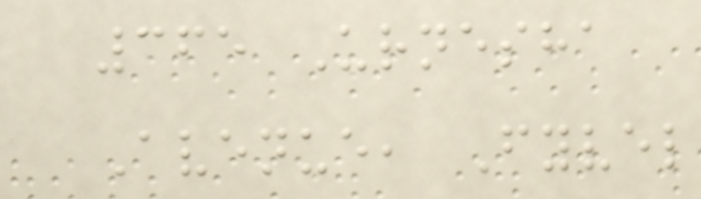365 Urnesha
Avenue, Fyvel
